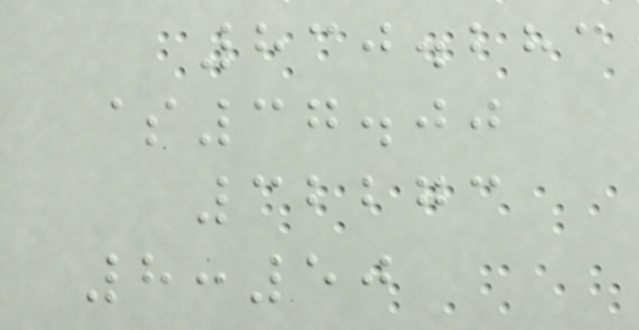830.283
$37.00
32273
8:50
